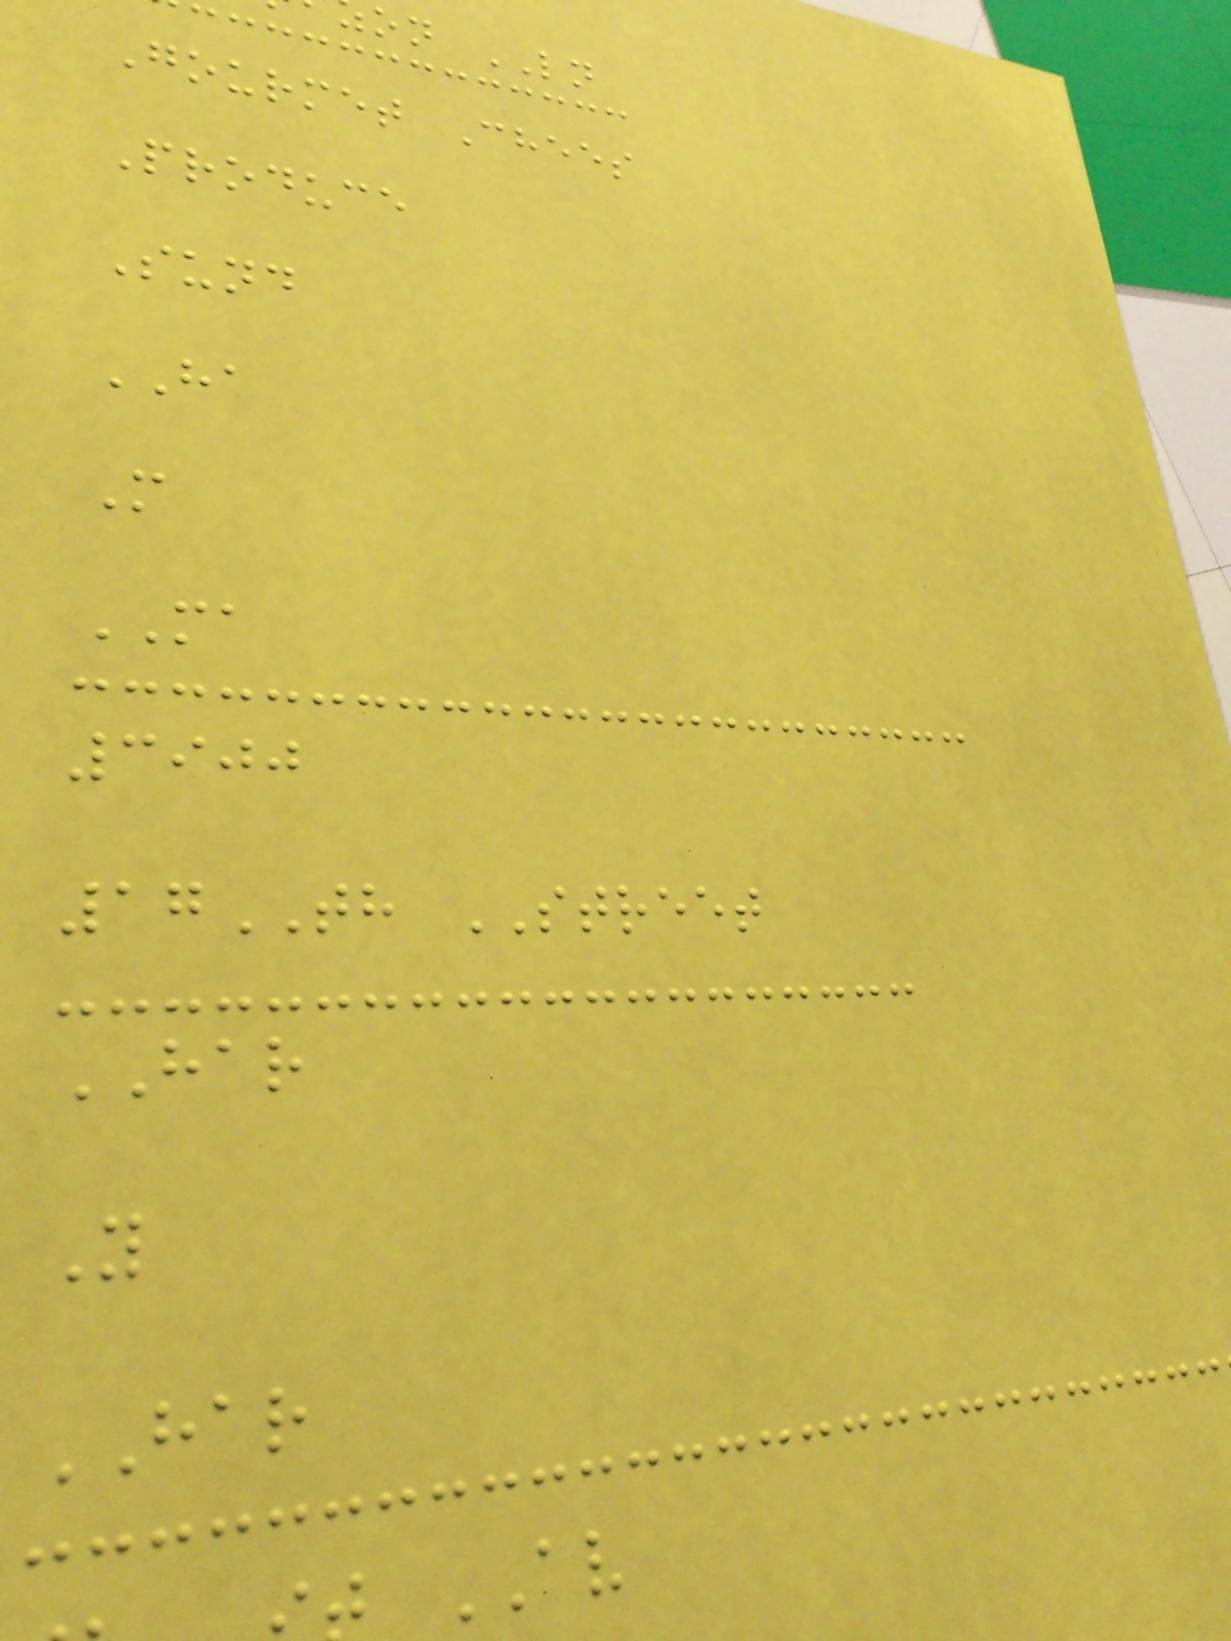on LN
Gourmet Chees
Produce
Sund
HA
M
MA
3900
17TH STREET
HAR
Y
HAR
AV
